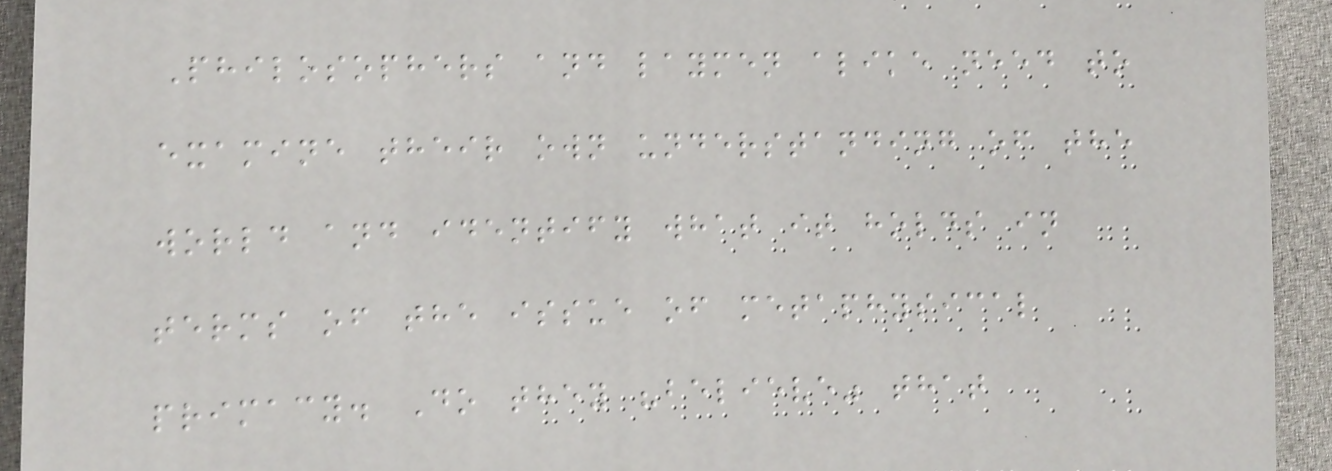Philosophers and laymen alike need to
examine their own understanding of the
world and identify what it holds in
terms of the issue of metaphysical
primacy. Do they "believe" that
